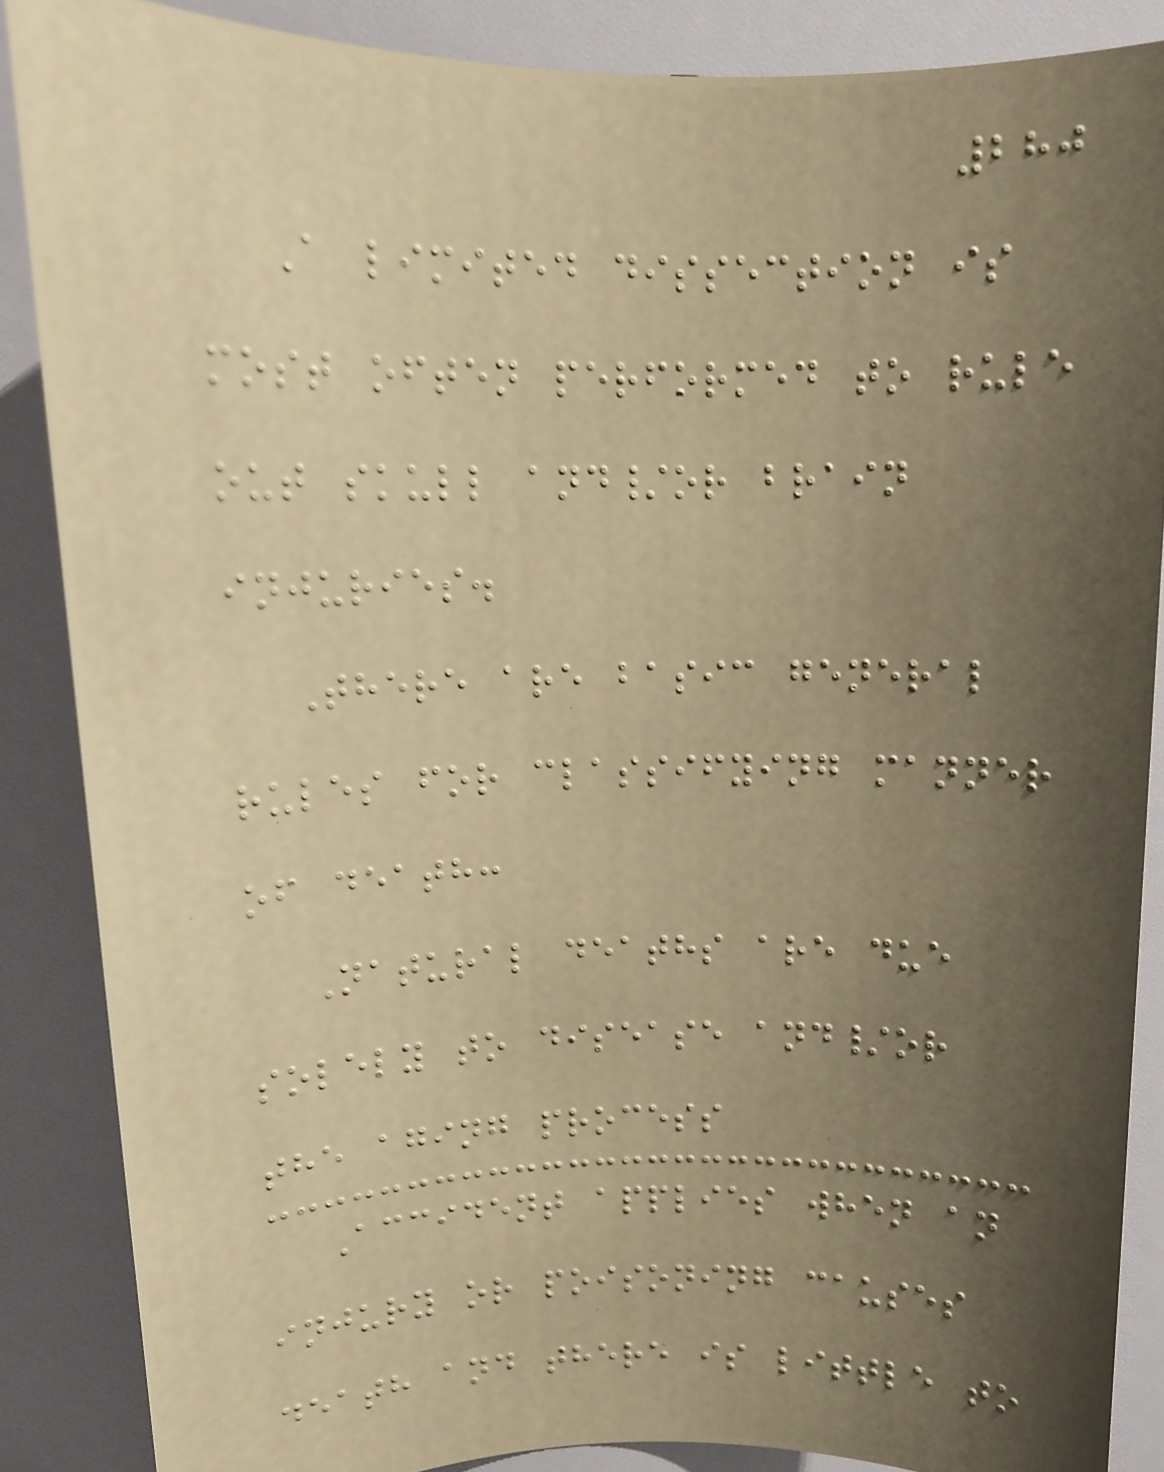280
A limited dissection is
most often performed to rule
out skull and/or brain
injuries.
There are basic general
rules for classifying manner
of death:
Natural deaths are due
solely to disease and/or
the aging process
Accident applies when an
injury or poisoning causes
death and there is little to
